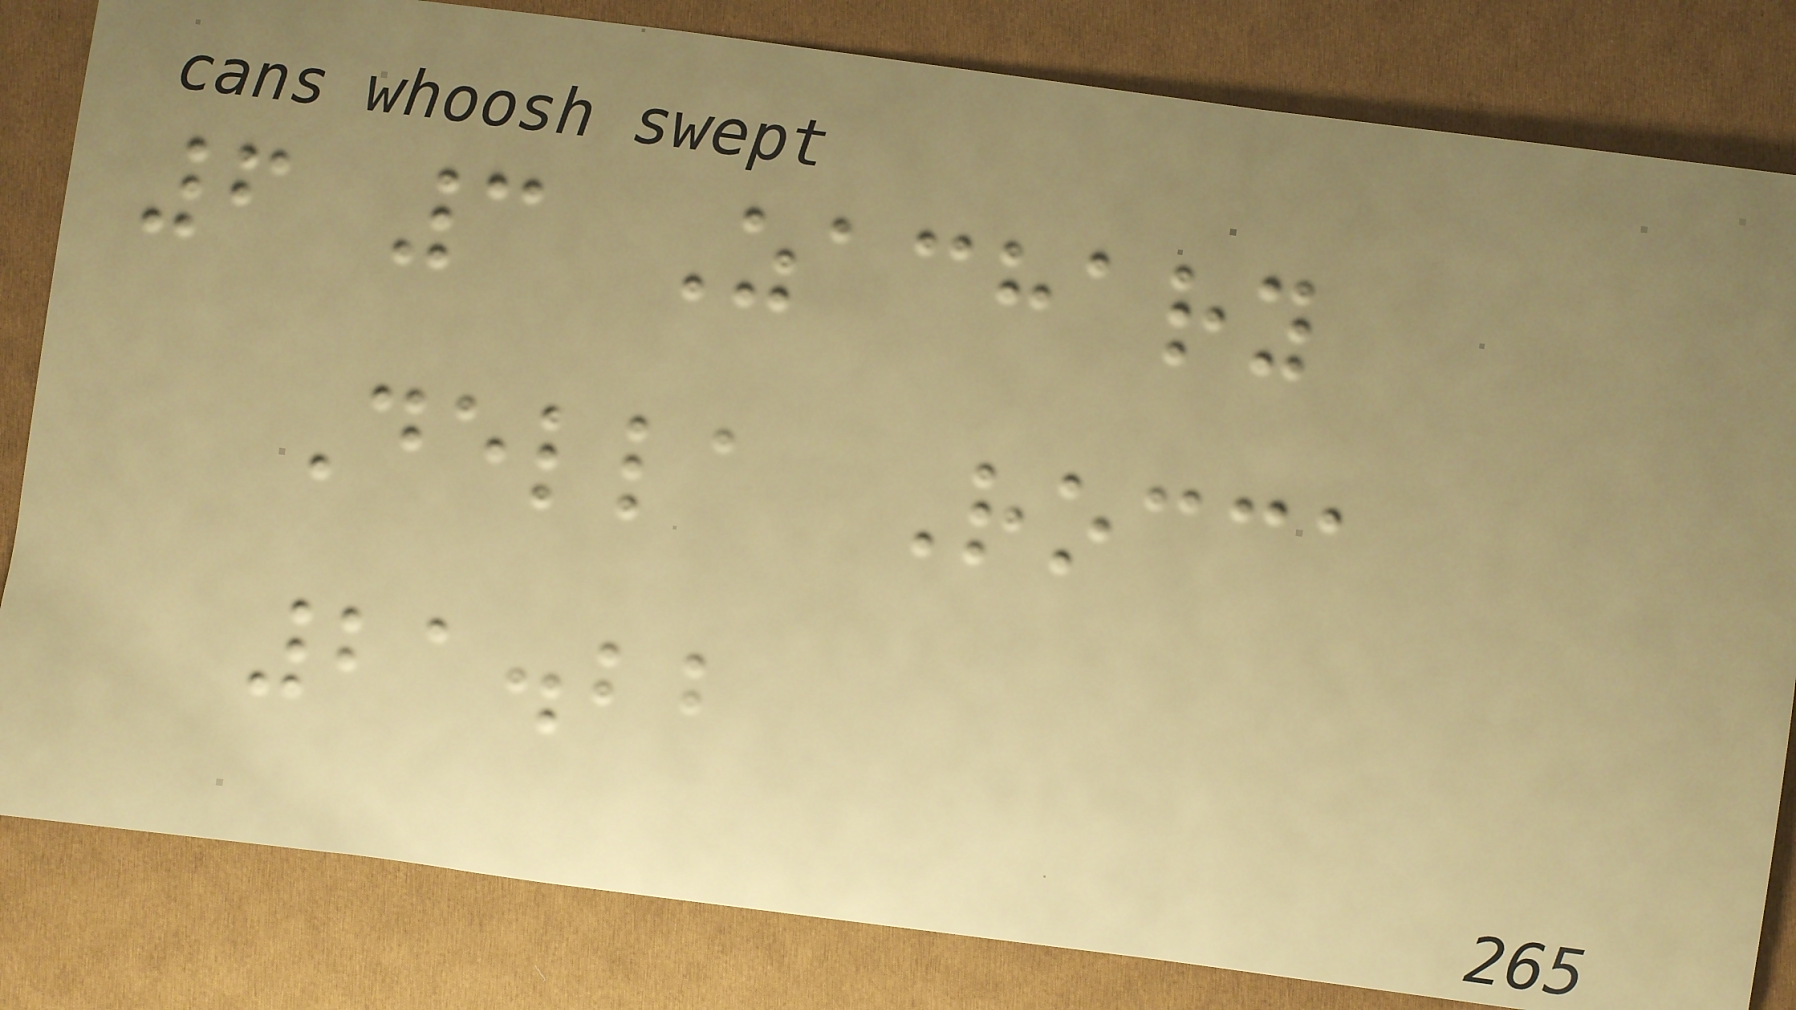6 3 Zachary
Della Rocca
21.22
